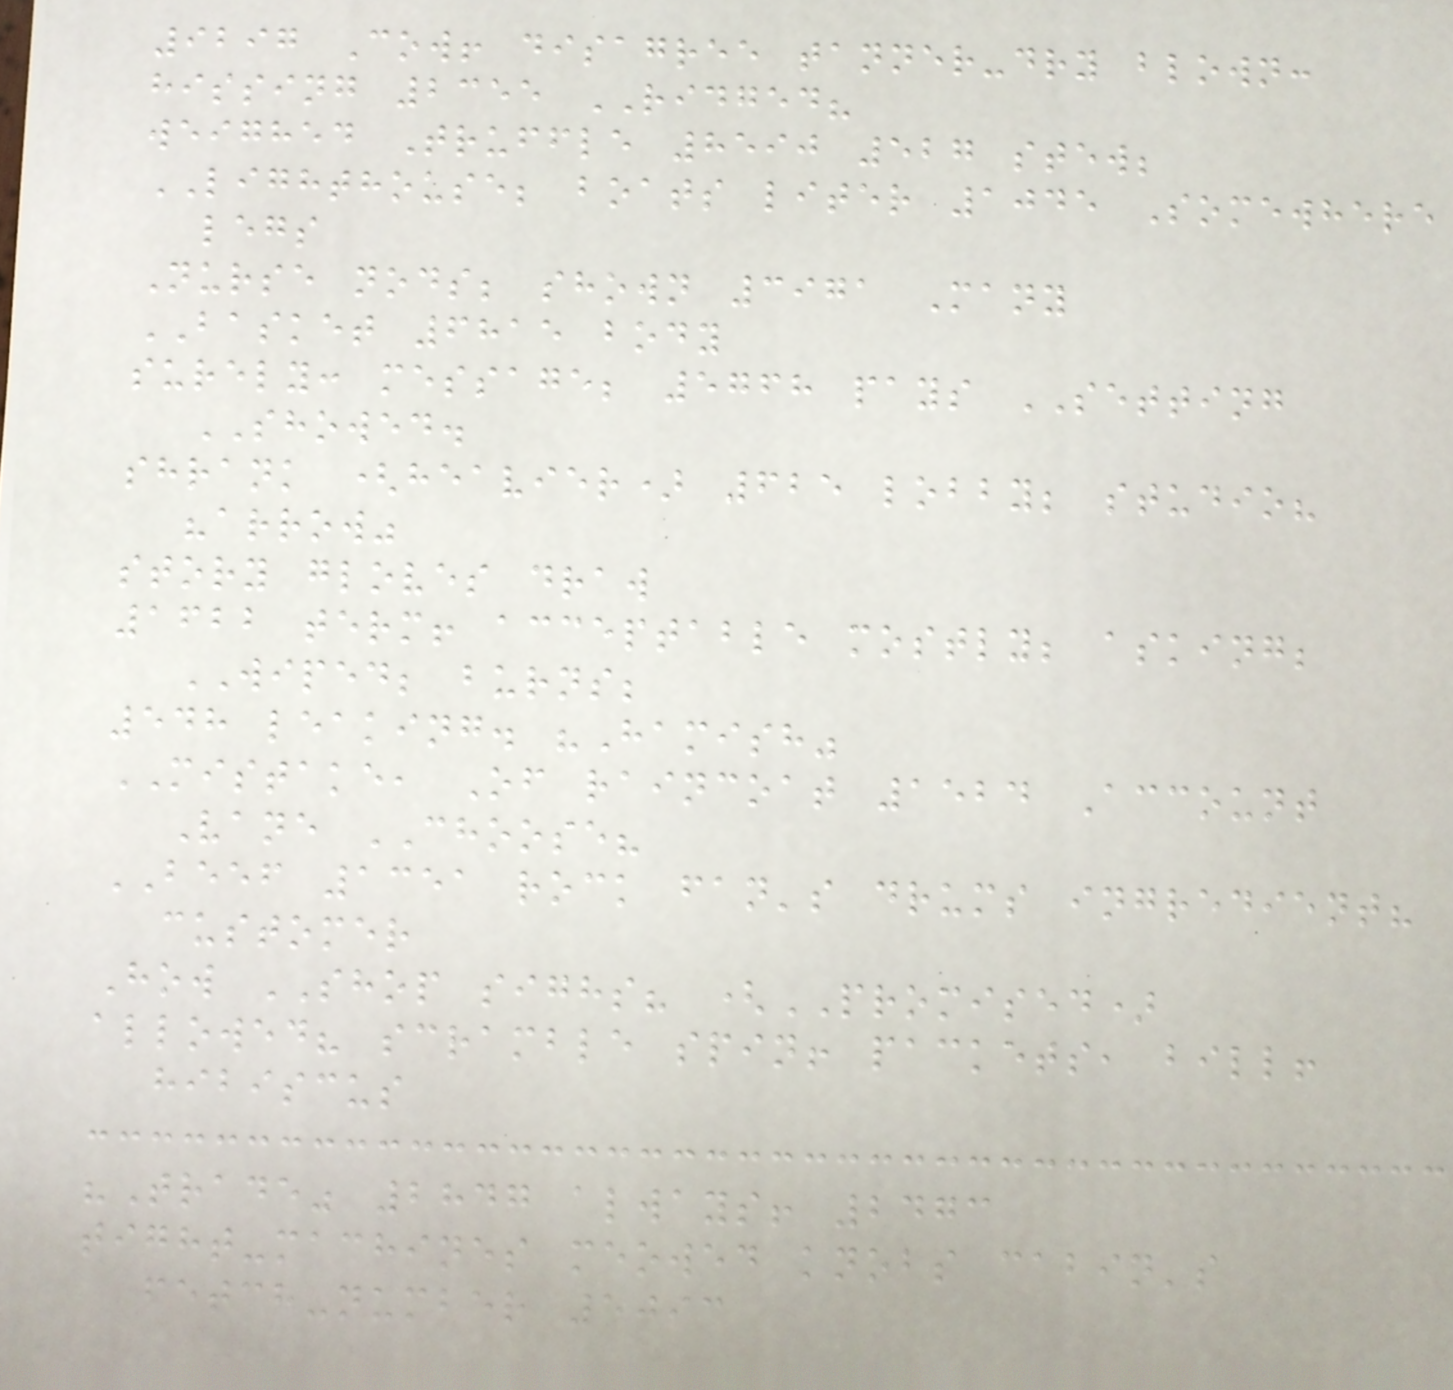9297 Cow! disagree tanner-dry blown:
hissing 2355 RIDGED?
weighed Truffle 8590 527 stew;
LIGHTHOUSE; boats liter 1045 Somewhere
legs
Nurse nods; shown 3971 Many
BASKET 6815 body
surely: message; 5768 pays SETTING
SHOWED.
shrank (heavier) 625 lobby; studio?
"arrow"
story gloves draw
1622 term! acceptable mostly; asking;
WIPED; burns;
548 leaking. "Hamish"
MISTAKE, Of raincoat 1524 Account
Vane CHOOSE?
BEEF 1351 rock fan's drums ingredient?
customer
How SHOP sighs? (PROMISED)
allowed? scramble spin! packets, bill!
hibiscus
"Trade" 2847 always! 2473
tight-machines meowed knobs cabin's
fetch-number 5093
